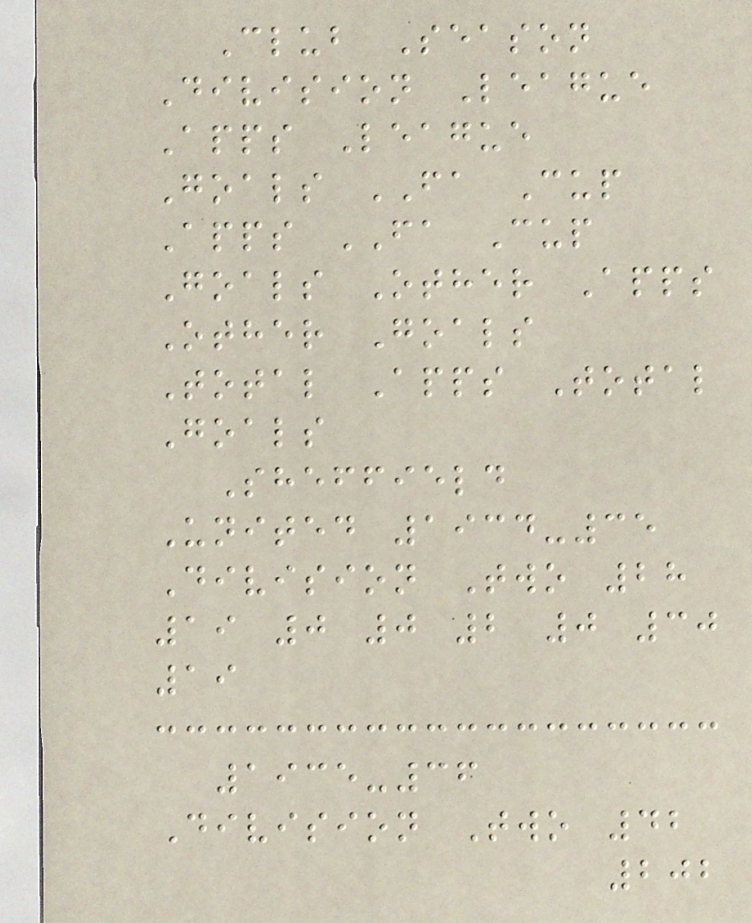Club Season
Division League
Apps League
Goals FA Cup
Apps FA Cup
Goals Other Apps
Other Goals
Total Apps Total
Goals
Sheffield
United 1934-35
Division Two 28
19 0 0 2 0 30
19
1935-36
Division Two 42
202
